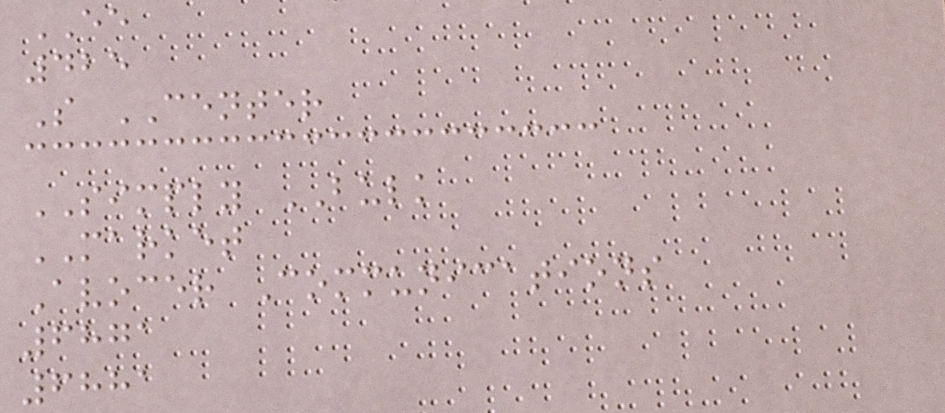EE
425
S CENTER
SIMPLY BULK
MARKET
Avocer Communications
6871
6881
